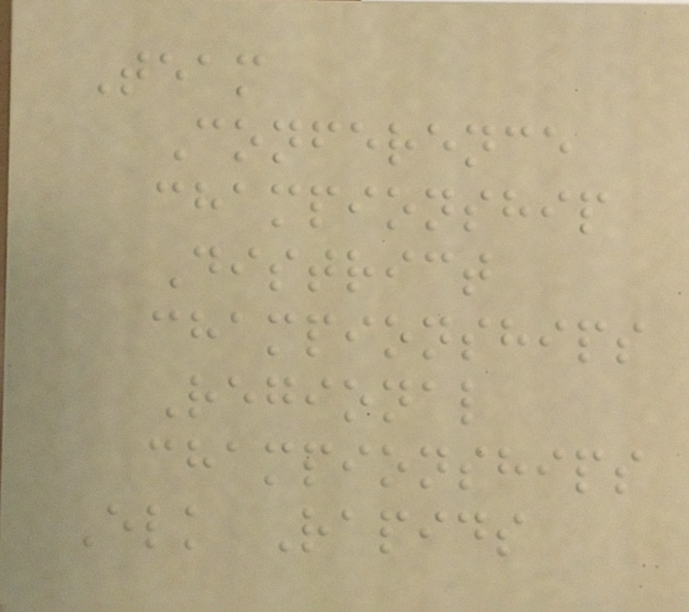Team
Conference
championship
District
championships
Regional
championships
Elk Rapids
